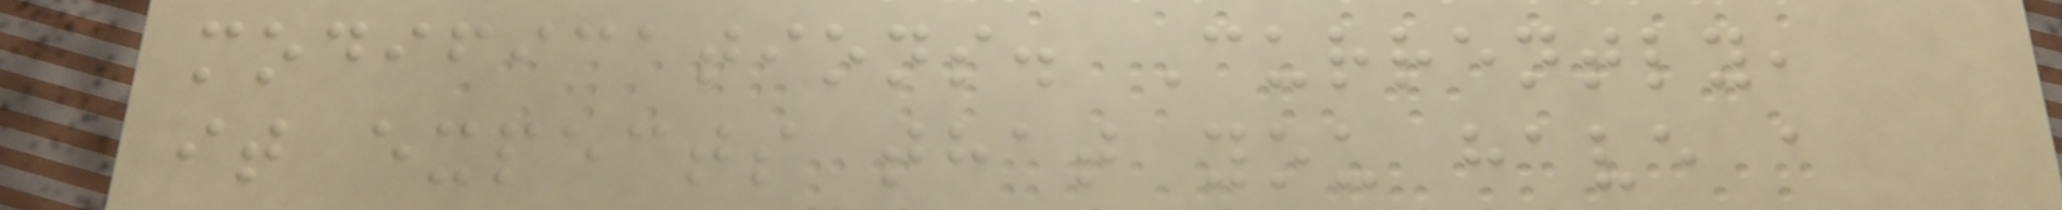modifications. Currently,
it expects that you have a
